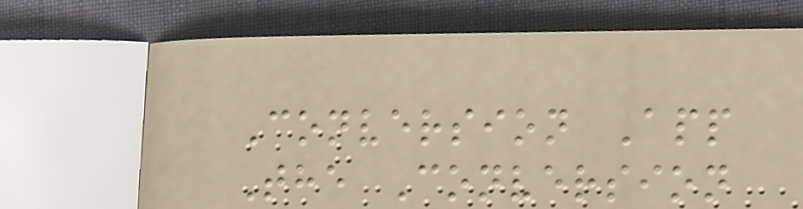Conversion App
The Conversion
